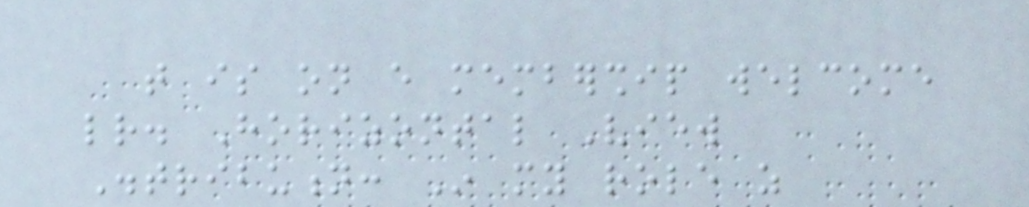that is on every membership welcome
letter. Horizontal View
Distribution: In my role as
